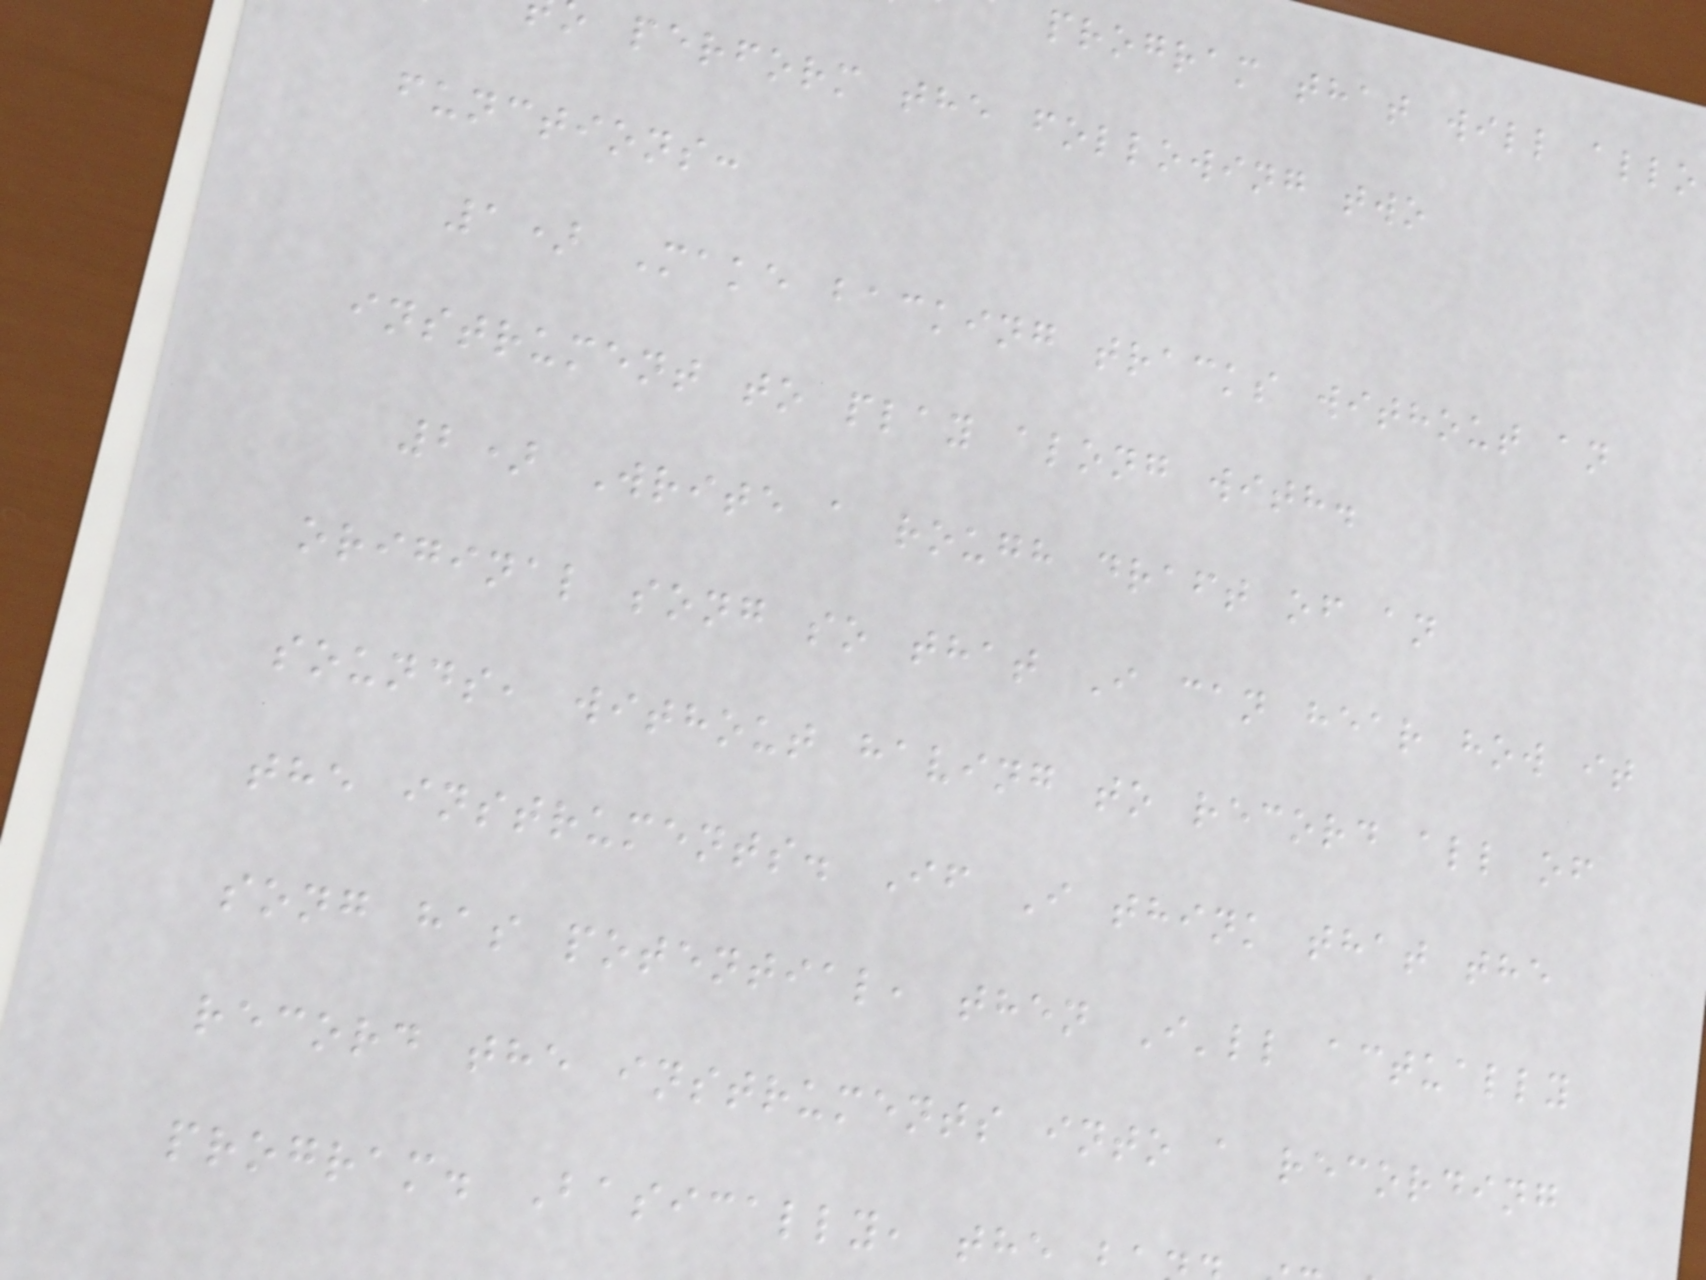program that will allo
perform the following two
functions:
1) Make backing tracks without an
instrument to play along with.
2) Write a rough draft of an
original song so that I can hear how it
sounds, without having to record all of
the instruments. If I think that the
song has potential, then I'll actually
record the instruments into a recording
program. Basically, the
